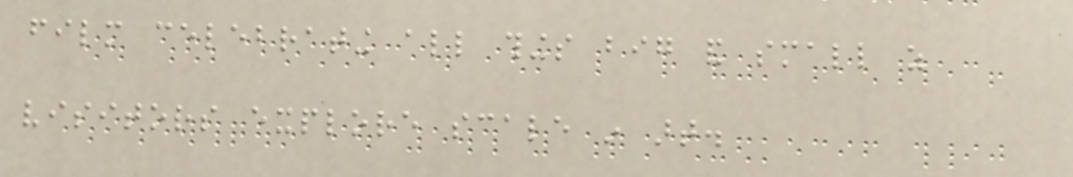film celebrating all things big and small as
visitors explore scale in art.
